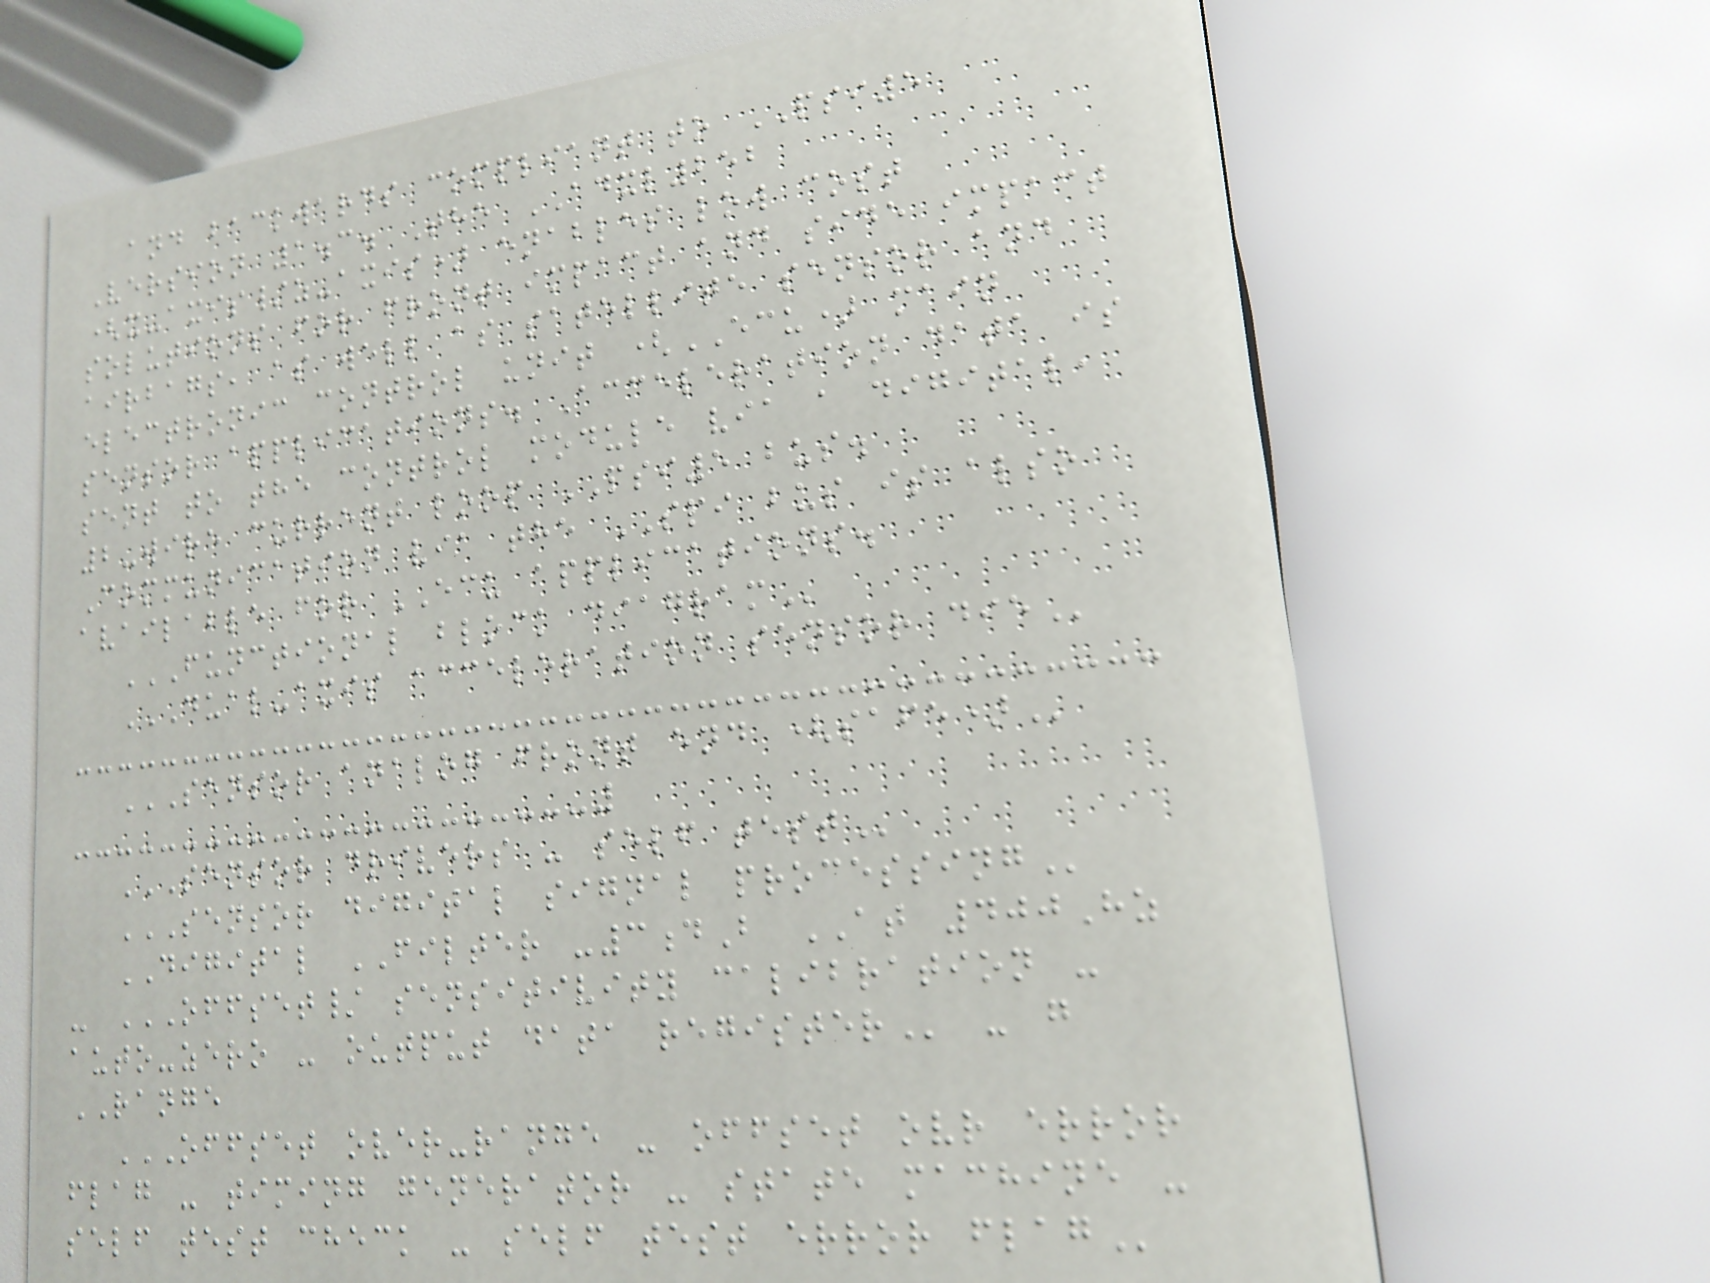and backwards compliant to PSI5
Version 1.3. The ADXL252
(x-axis/z-axis) enables low cost
solutions for front impact and side impact
airbags, as well as satellite sensor and
electronic control unit (ECU) main
sensor applications. Acceleration data is
sent to the control module via a digital,
2-wire current loop PSI5 bus.
Communication via the SPI bus is also
available for ECU applications.
FUNCTIONAL BLOCK DIAGRAM
DUAL-AXIS ACCELERATION SENSOR DIE
SENSOR ANALOG FRONT END (SAFE)
SENSOR DRIVERS - SELF TEST
SENSOR DIGITAL SIGNAL PROCESSING
DIGITAL FILTER -3dB AT 400Hz
- OFFSET/ SENSITIVITY CALIBRATION -
AUTO-ZERO - OUTPUT DATA REGISTER - g
RANGE
OFFSET OVER-RANGE - OFFSET OVR ERROR
FLAG - TIMING GENERATOR - STATE MACHINE -
SELF TEST CHECK - SELF TEST ERROR FLAG
